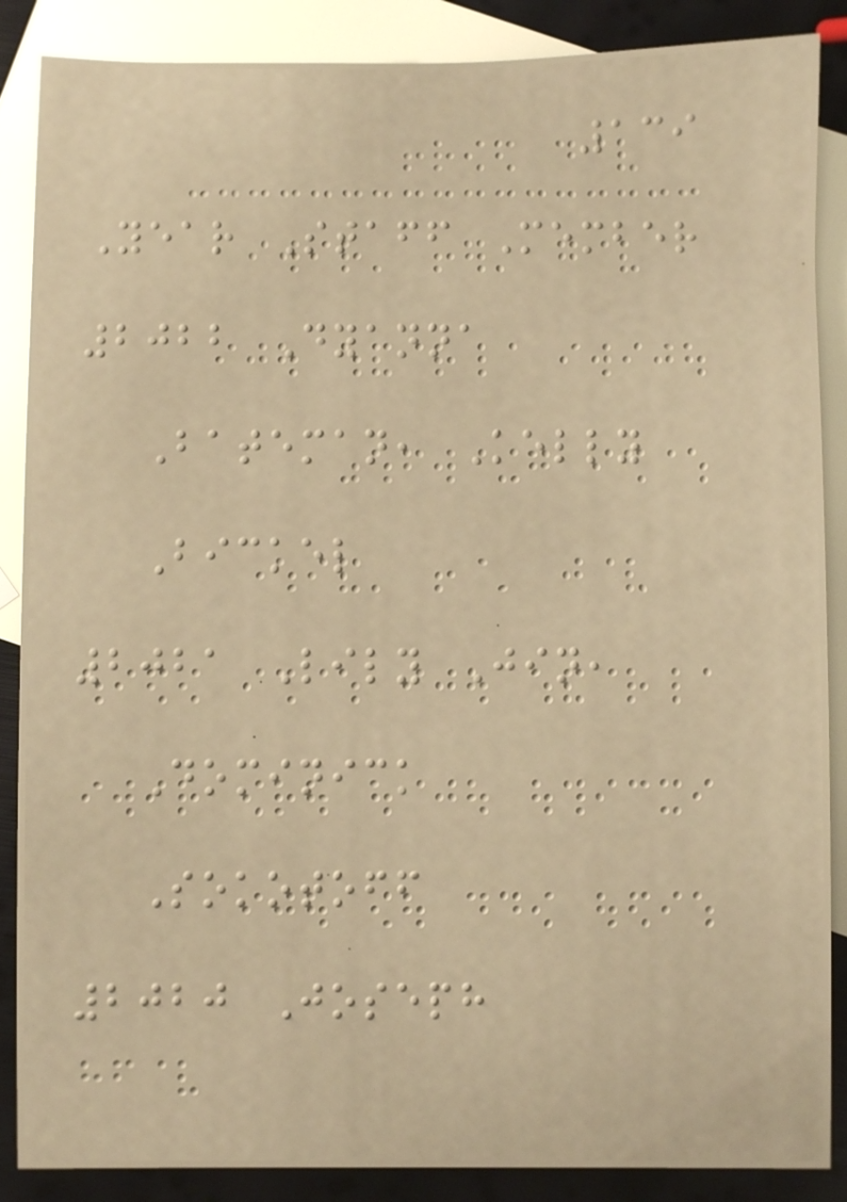139
Year Staff Member
2022 Dyanna
Bateman, Kelly
Bickel
2021 Lily Jin,
Dominick
Sokotoff
2020 Joseph
